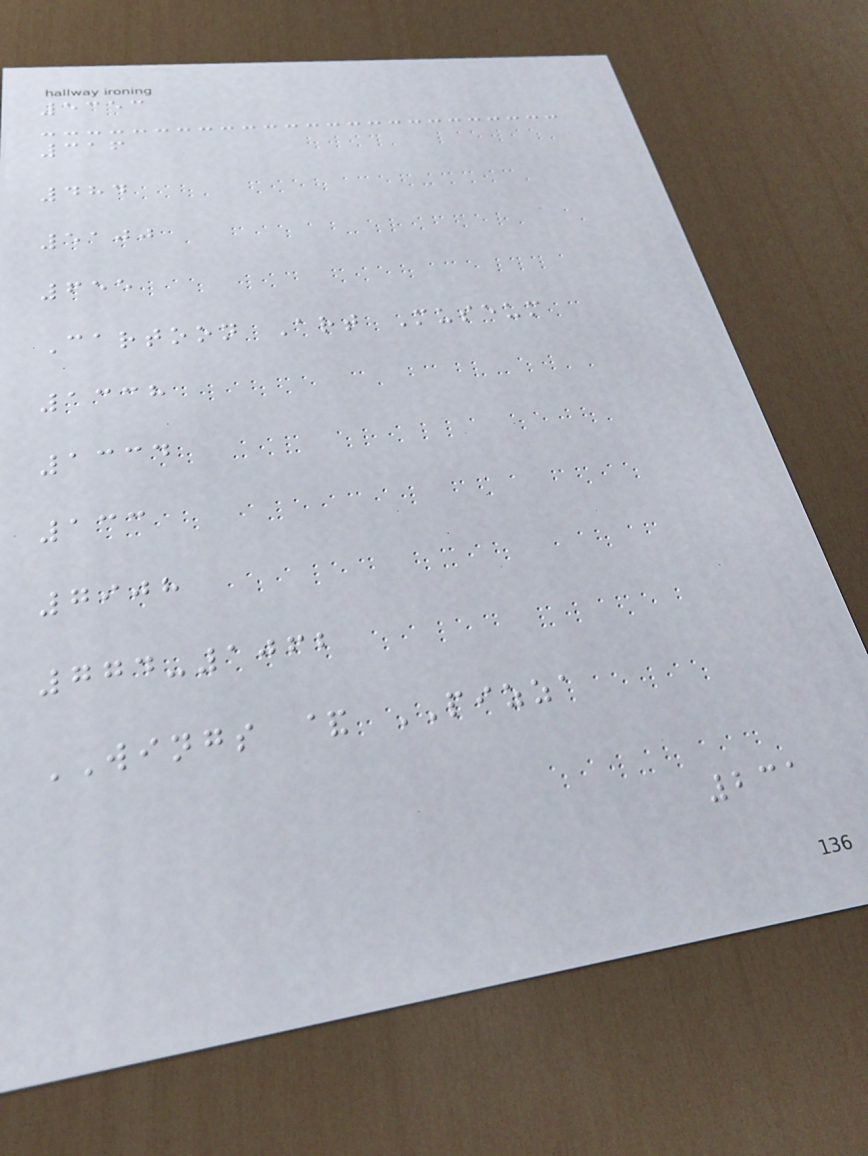5353
316
484
5100
655
Cartoon Art Museum
1338
1334
133
7908
774-1062
WINGS & PIZZA
231
